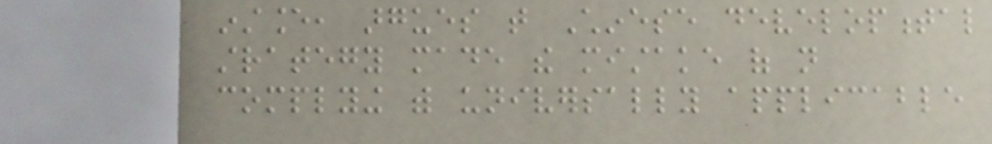instance, argues that Chinese developmental
strategy made the mistake of not
complying with universally applicable
